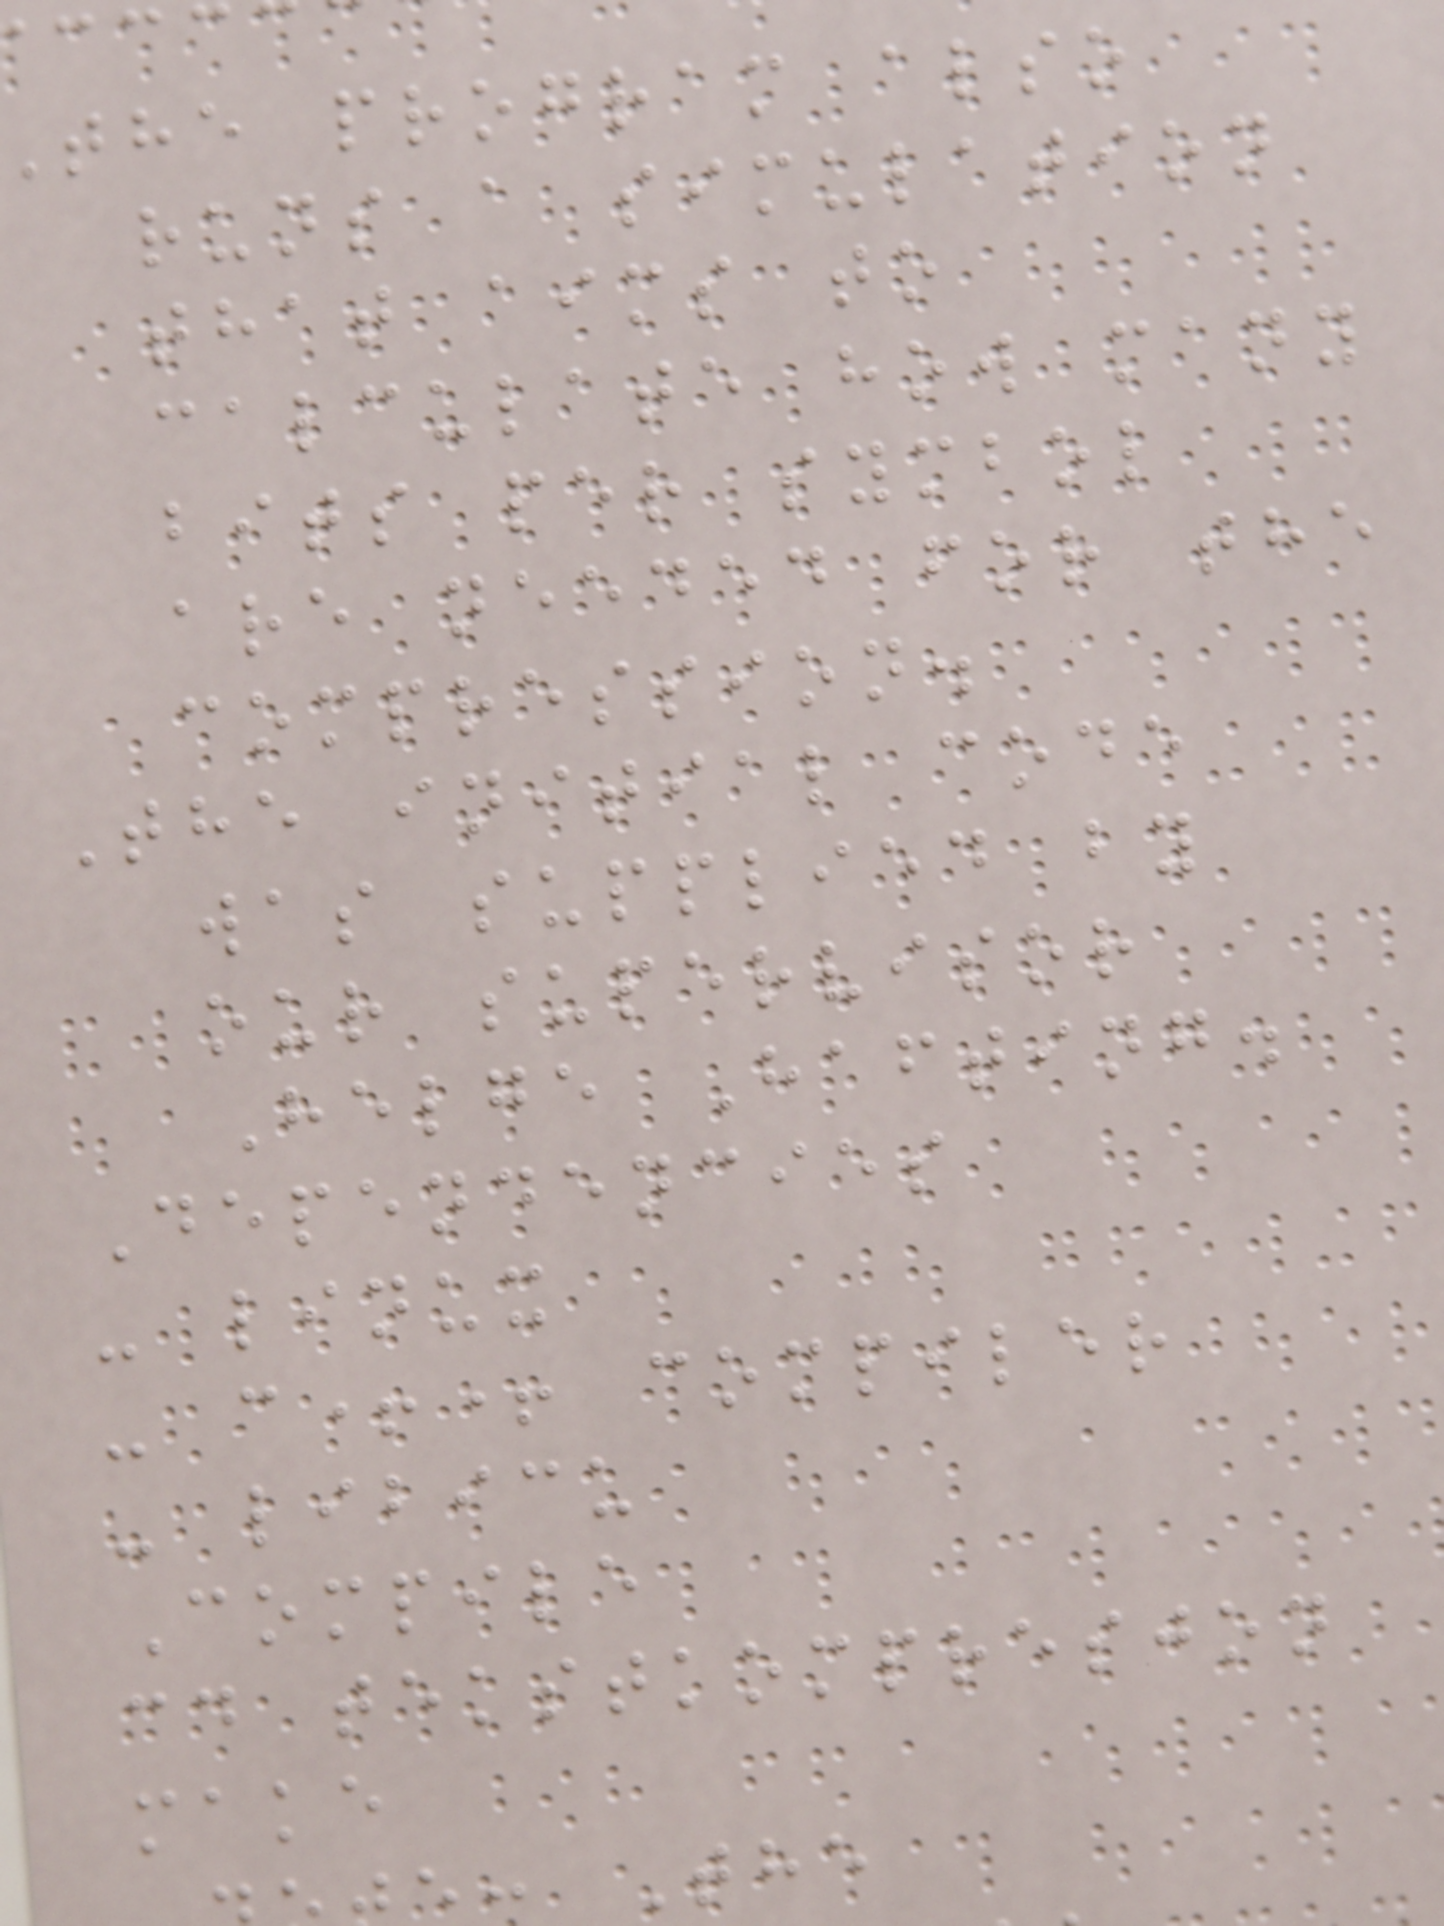the program also
runs a simulation
that aims to
calculate how many
bits per symbol
are needed for the
compression.
The initial code
was supplied by
our supervisor
Helge Hafting.
Dependencies
- linux
- c++ compiler
- libicu
Compile
cd tekstkompresjon
make
: The
